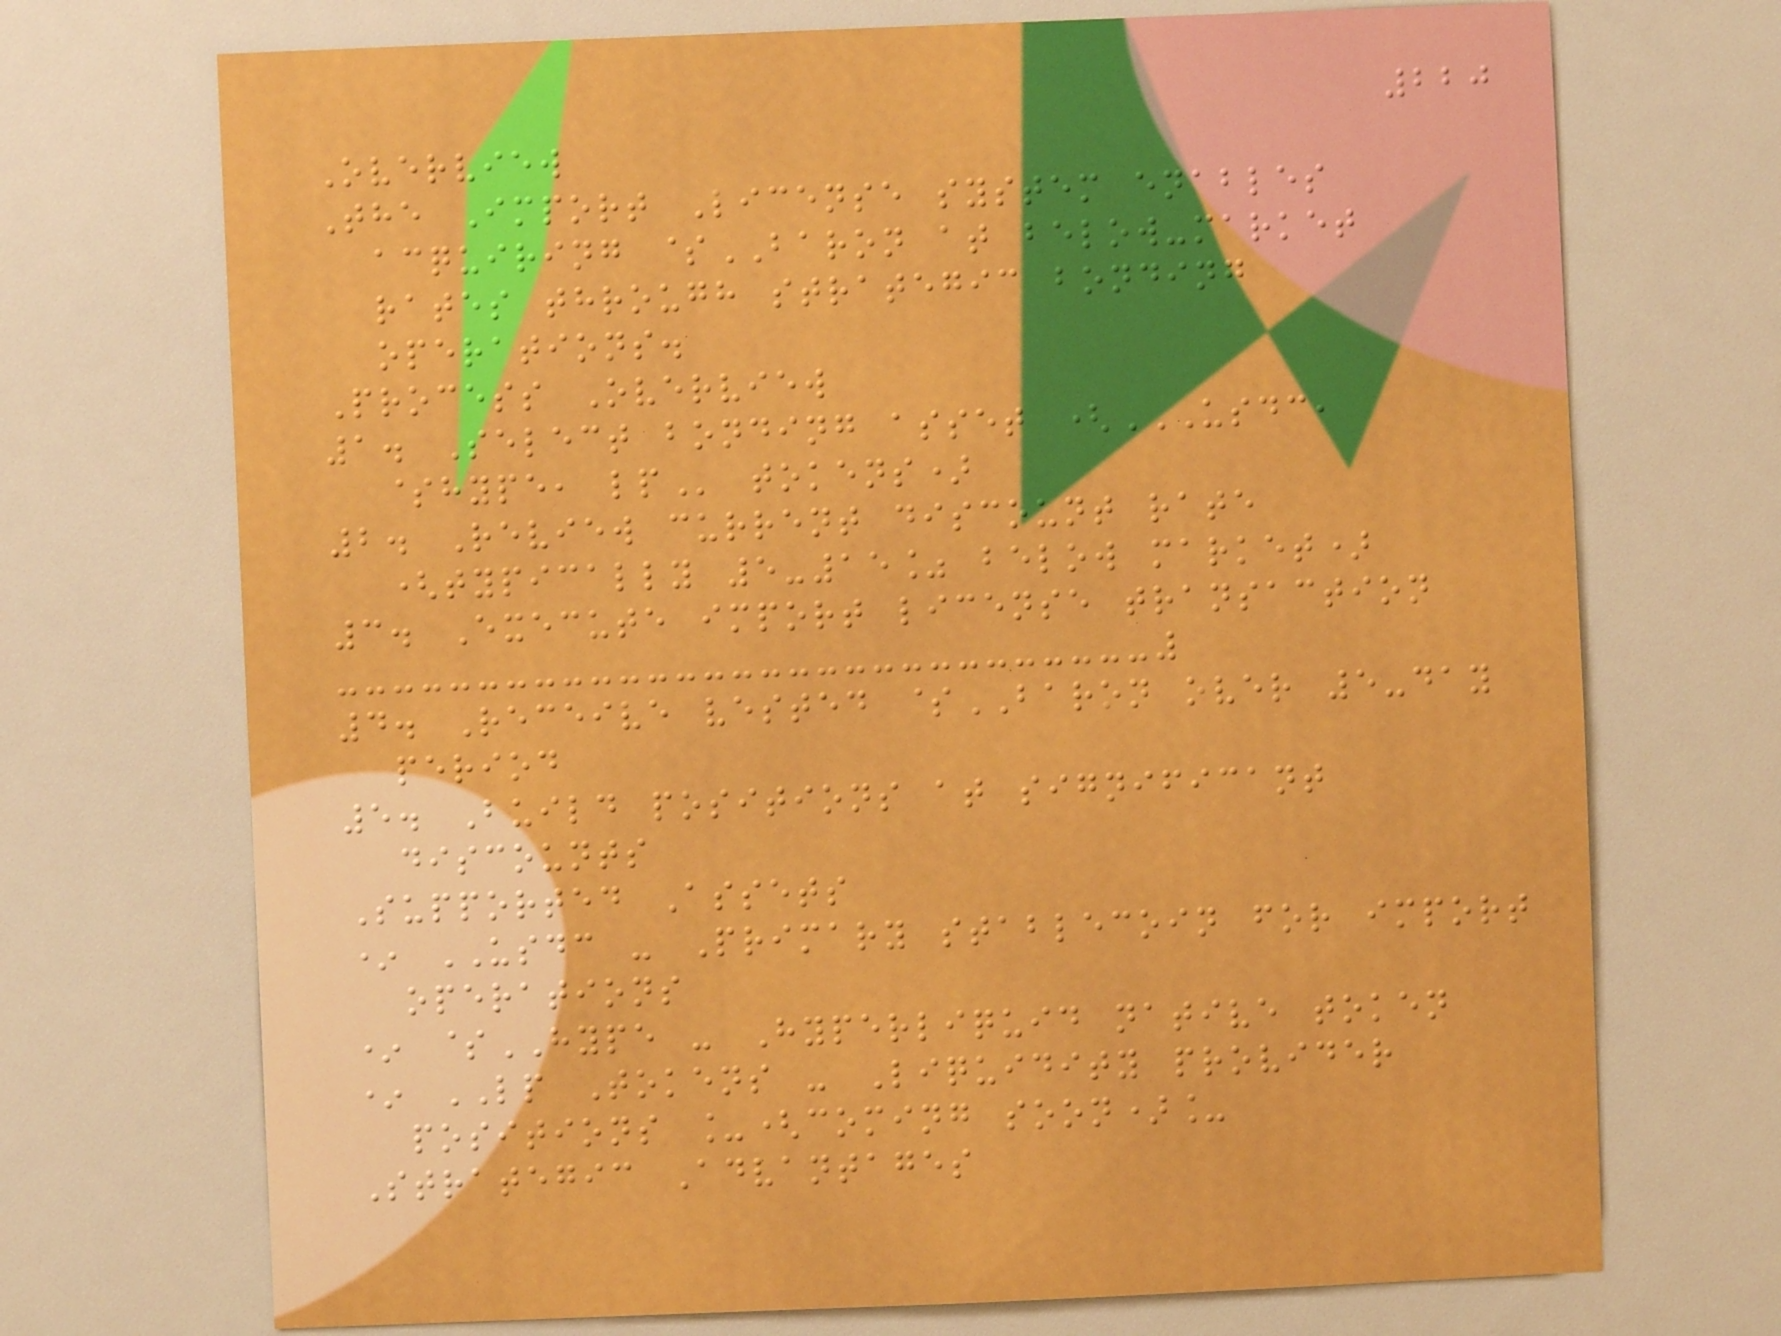220
Overview
The Import License system enables
acquiring $BARON at below-market
rates through strategic bonding
operations.
Process Overview
1. Select bonding asset (USDC,
$HYPE, LP tokens)
2. Review current discount rate
(typically 5-15% below market)
3. Execute import license transaction
4. Receive vested $BARON over 5-day
period
5. Build positions at significant
discounts
Supported Assets
* USDC - Primary stablecoin for import
operations
* $HYPE - Hyperliquid native token
* LP Tokens - Liquidity provider
positions _(coming soon)_
Strategic Advantages
